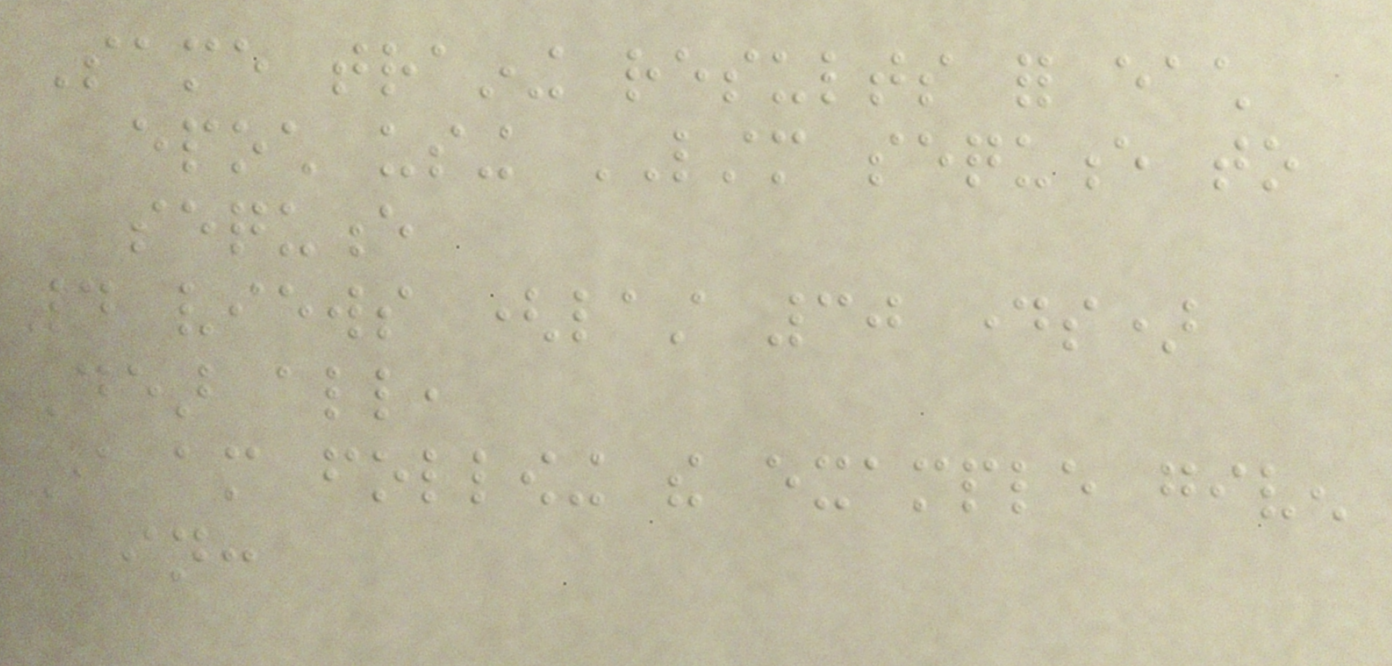Same training results for each
epoch using LSTM sequence to
sequence
4 views (last 30 days)
Dear all,
I am following the example given
in:
